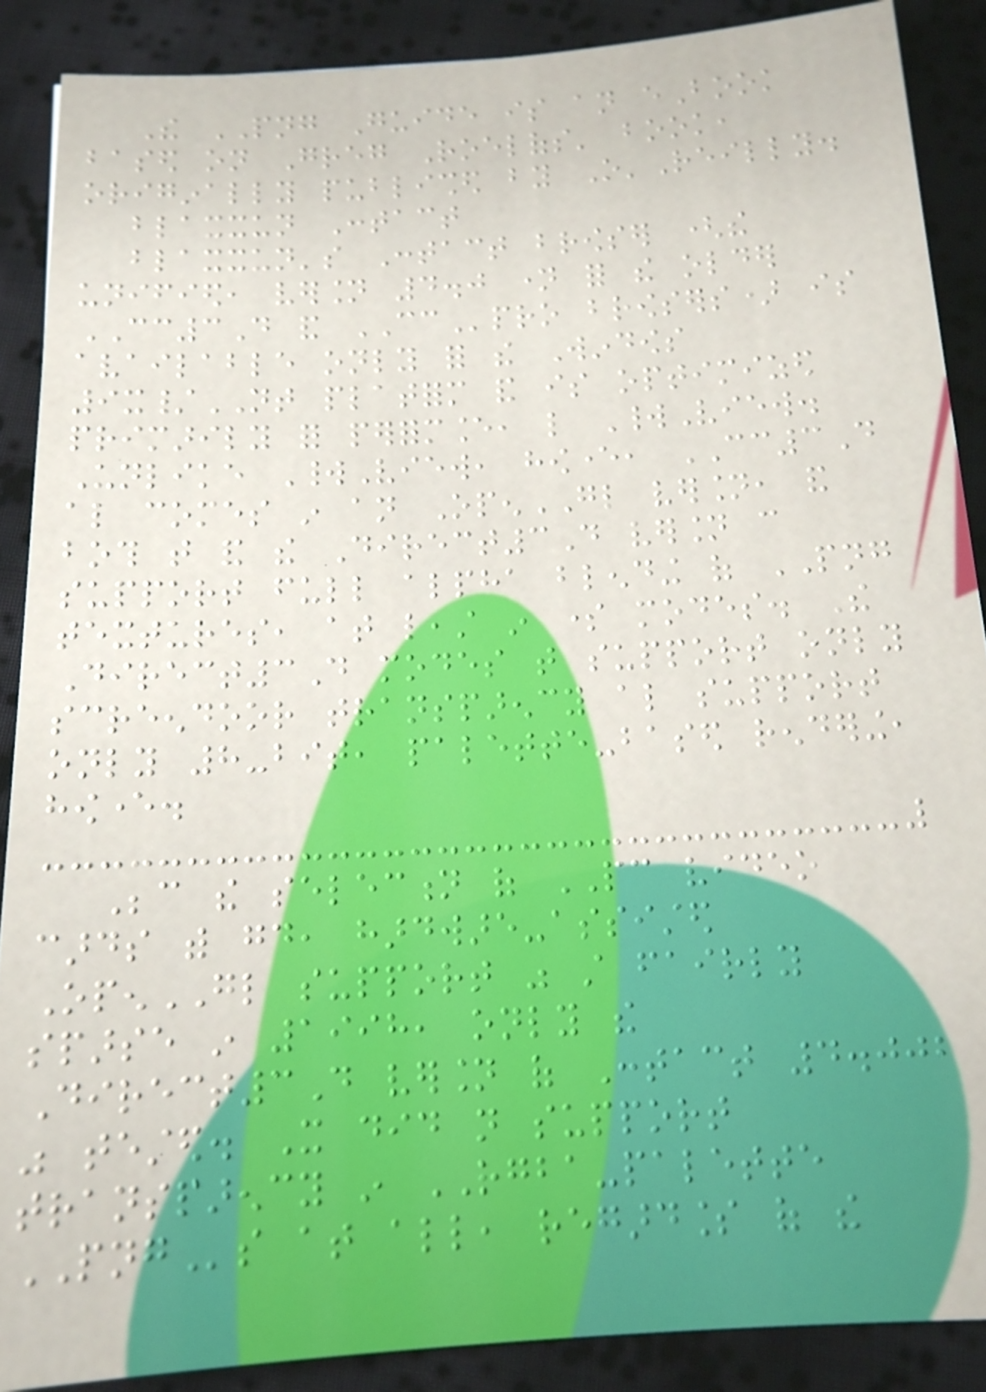The PNG Guide is an eBook
based on Greg Roelofs' book,
originally published by O'Reilly.
blaxxun Contact
blaxxun's Contact browser (the
unified, version 4.0 name for the older
CC3D and CCpro browsers) is
available only for the Windows
9x/NT platform and is optimized
primarily for performance, like WorldView.
Unlike WorldView, however, CC3D
also comes in an OpenGL version, and
both that and the Direct3D version can
support full alpha blending of PNG
textures, at least in some modes. The
Direct3D modes that support only
screendoor transparency also support
only 8-bit, palette-based rendering,
however.
Because the selection of PC video
cards with good, hardware-assisted
OpenGL support was still fairly
sparse in 1998, only the
Direct3D version of Contact 4.002
was tested. It did not support
transparency in RGBA-palette
PNGs at all, regardless of the
